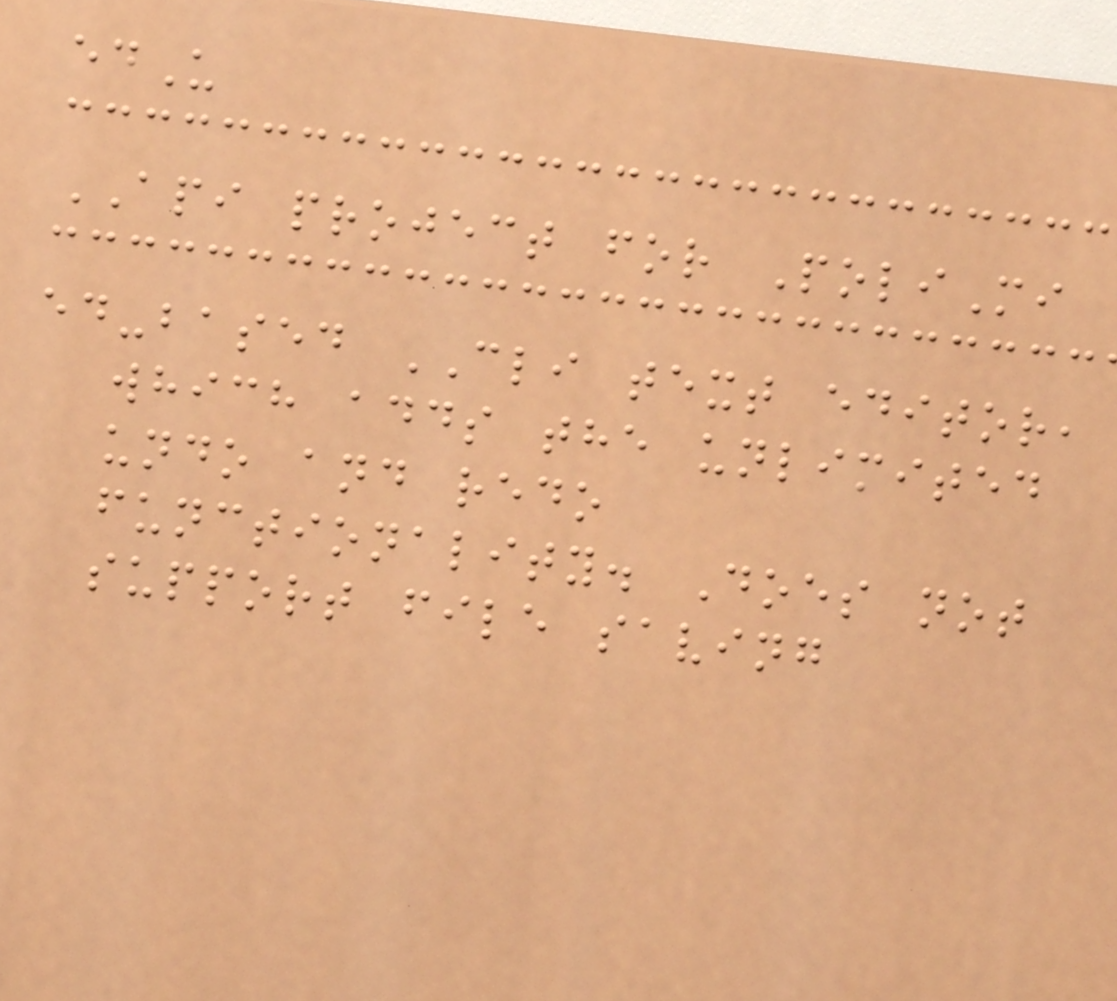edU
API project for PoliMi
ed-based CLI text editor,
which adds the unlimited
undo and redo
functionality. Does not
support file saving
